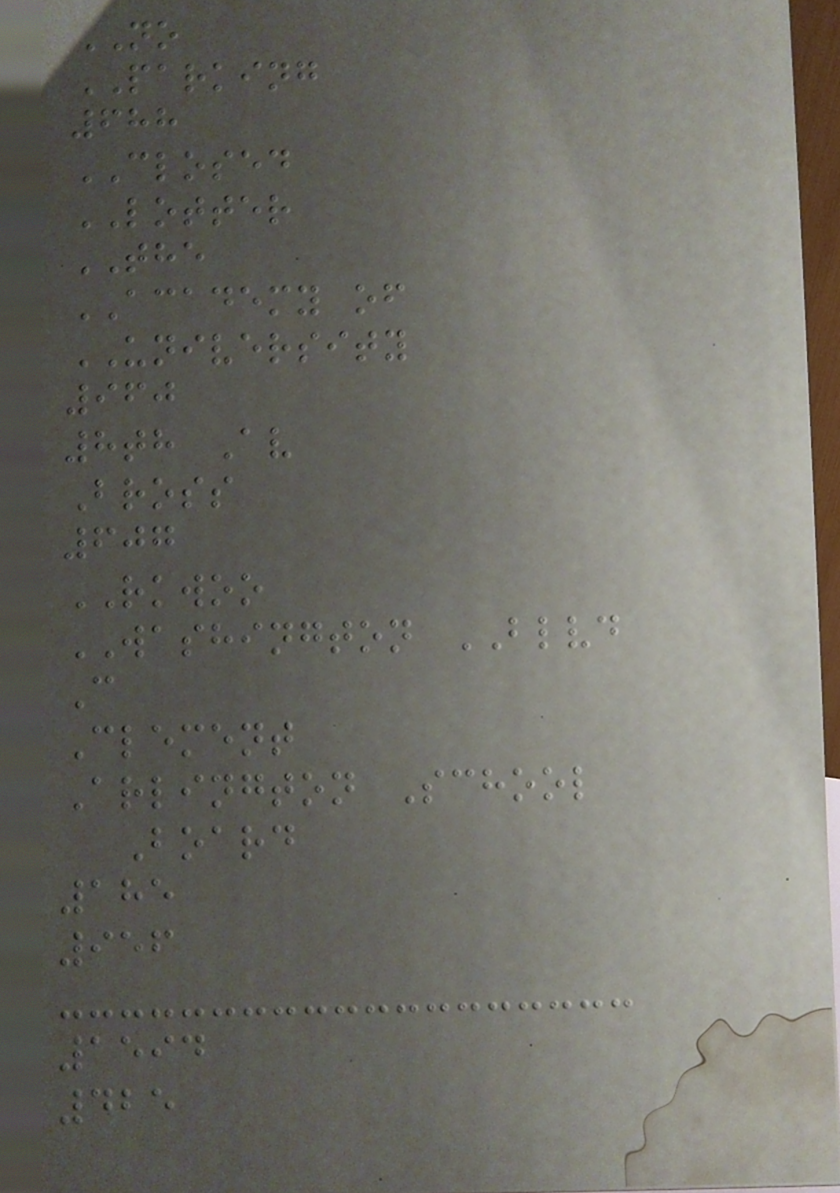NO
PARKING
688
CLOSED
LOTTER
THE
ACADEMY of
UNIVERSITY
960
8th Av
Bross
607
RKWOO
WASHINGTON BLVD
C
Clement
Arlington School
Board
185
956
1594
425
